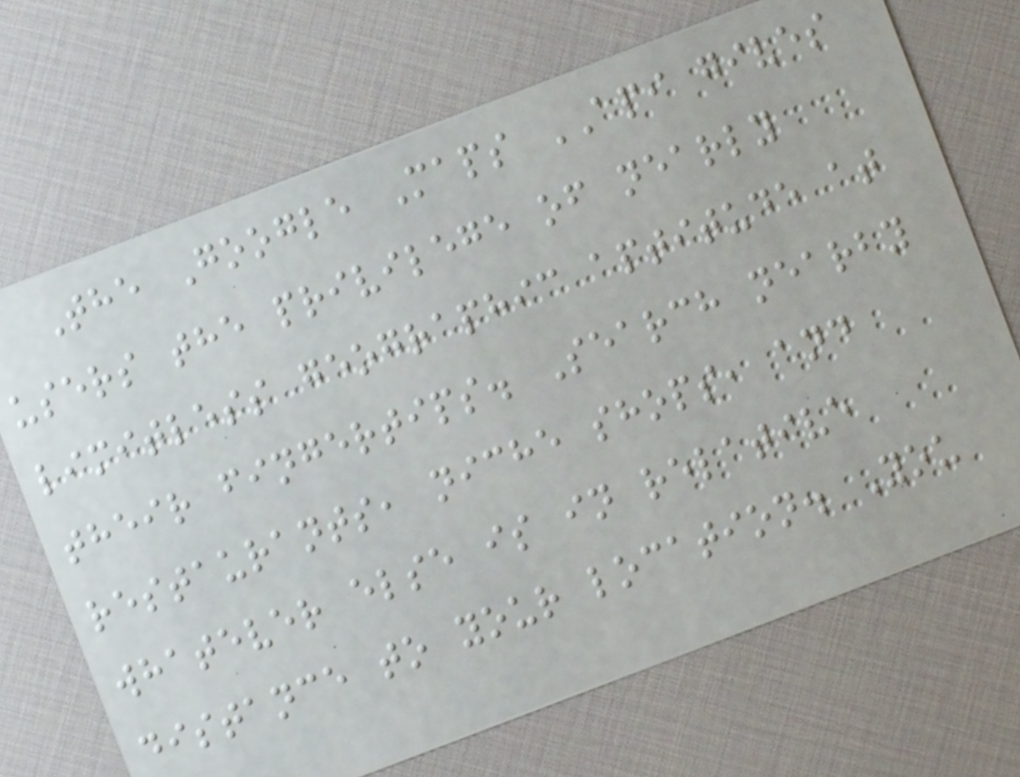The Google Maps API gives
users the privilege of nearly
limitless geographic aptitude at
their fingertips. Search nearby
restaurants, niche shops, and
whatever else is in relative
distance to your location. You
